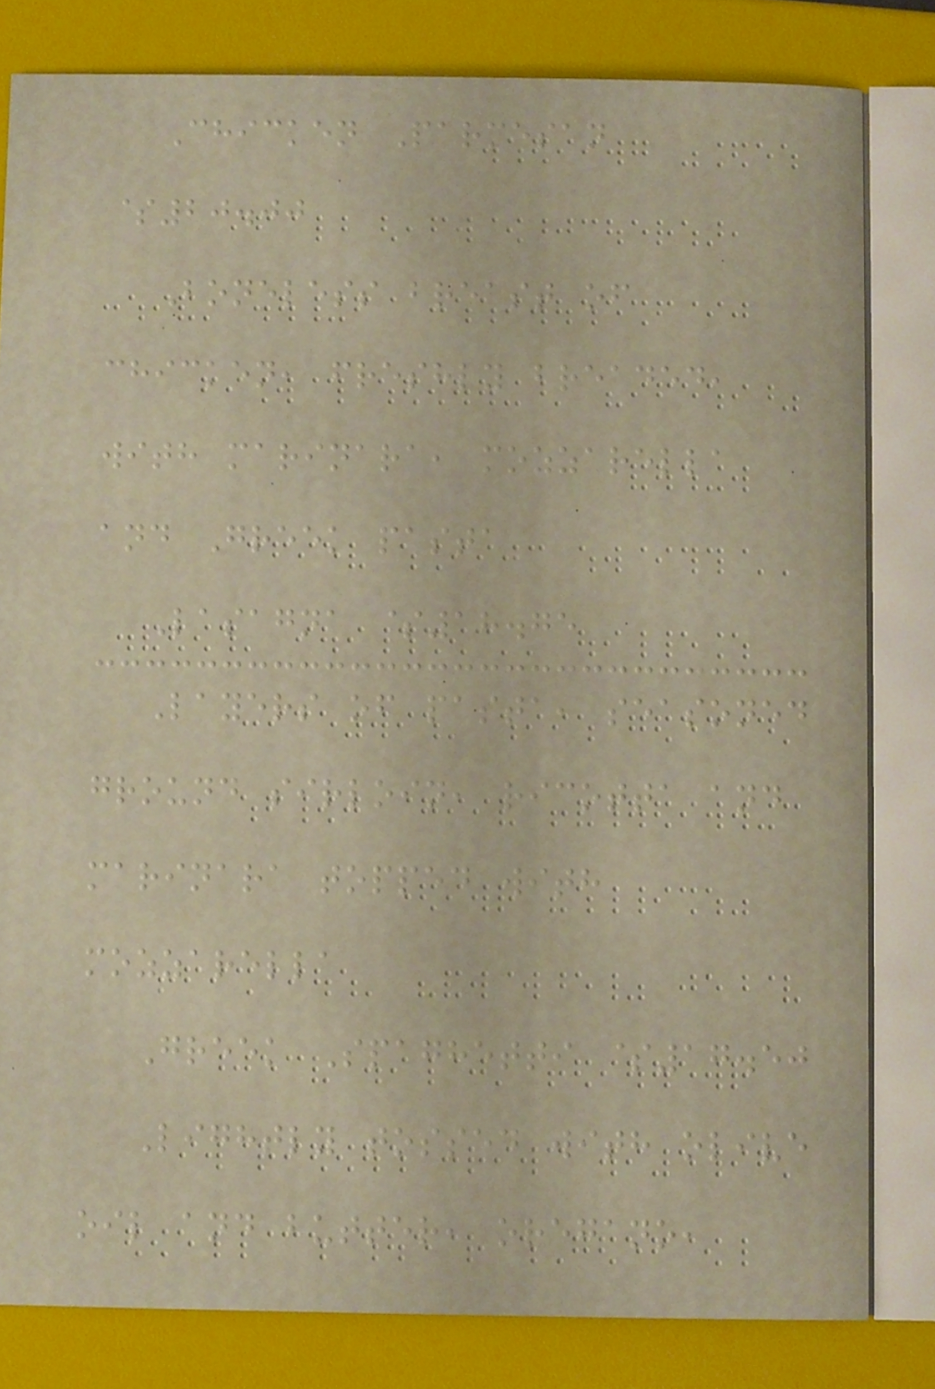Chicken Parmesan
$20.00
Boneless breast of
chicken, freshly breaded,
with marinara, mozzarella
and Greek pasta
Lasagna $18.75
Layers of pasta, seasoned
ground sirloin, ricotta and
marinara topped with
mozzarella
Greek Spaghetti $17.50
Lightly tossed with olive
oil and butter, oregano,
